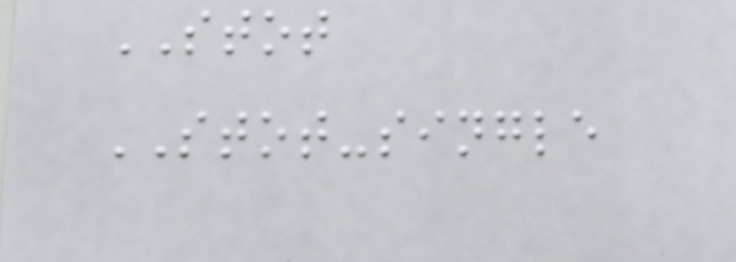STOT
STOT-single
